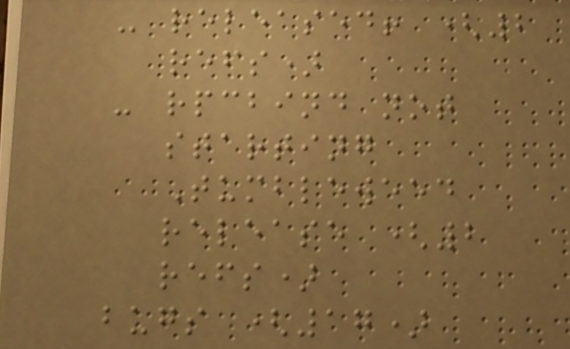- released! (2
refs)
- rpcbind not
starting
Tumbleweed
release (2
refs)
bugs (17)
